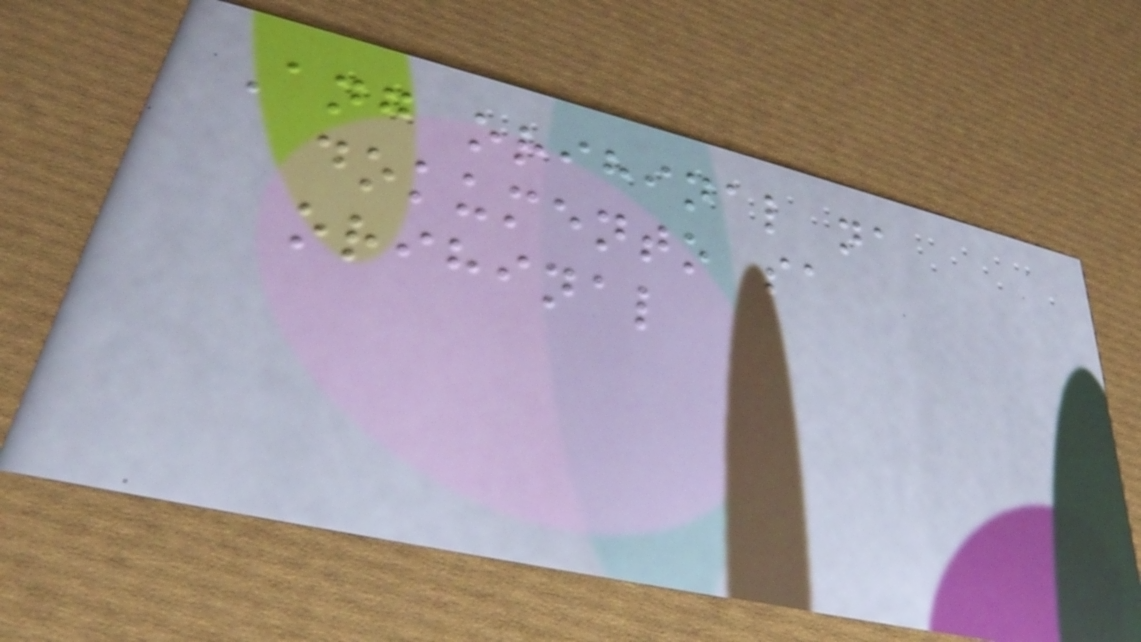Ang orihinal na
dokumento sa
orihinal
